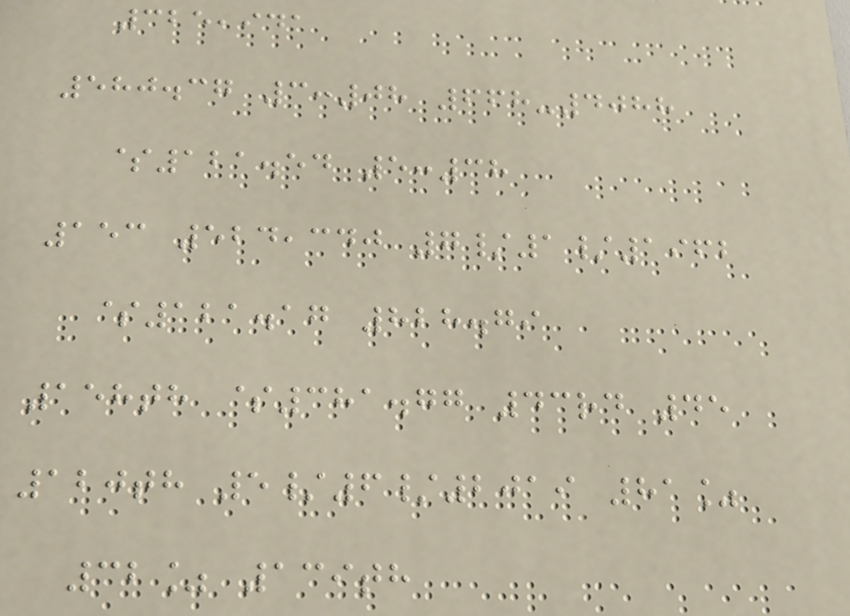325,941
580.37 3:08 668-4088
$121.54 5:38
153 524,340 7/1/1962
$121.17 828.79
158th $381.77 43rd 45
120th 5/6/2019 81%
32% 139th
